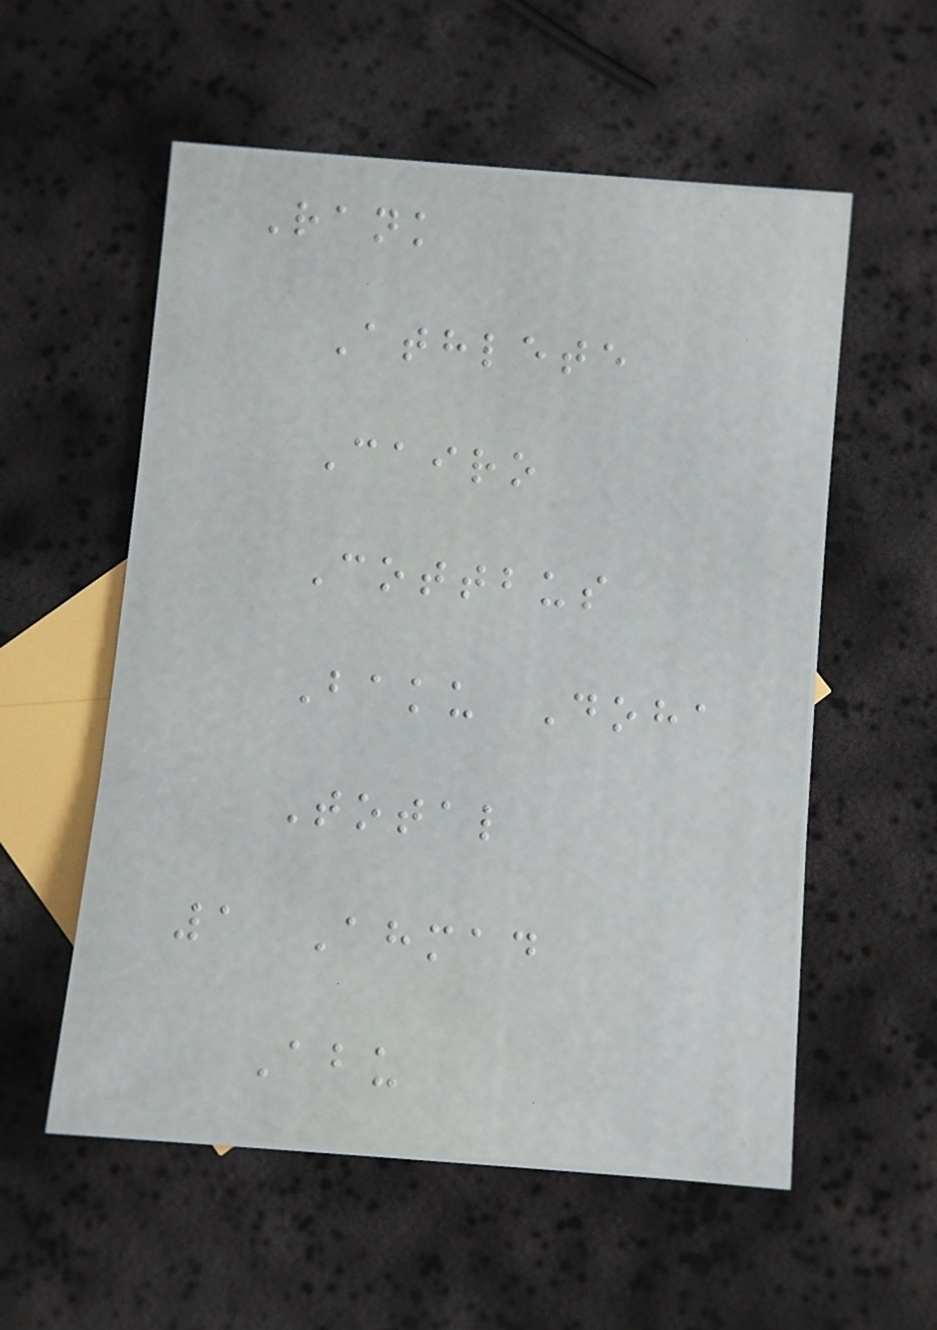Rank
Athlete
Cairo
Cottbus
Baku Doha
Total
1 Ahmad
Abu
